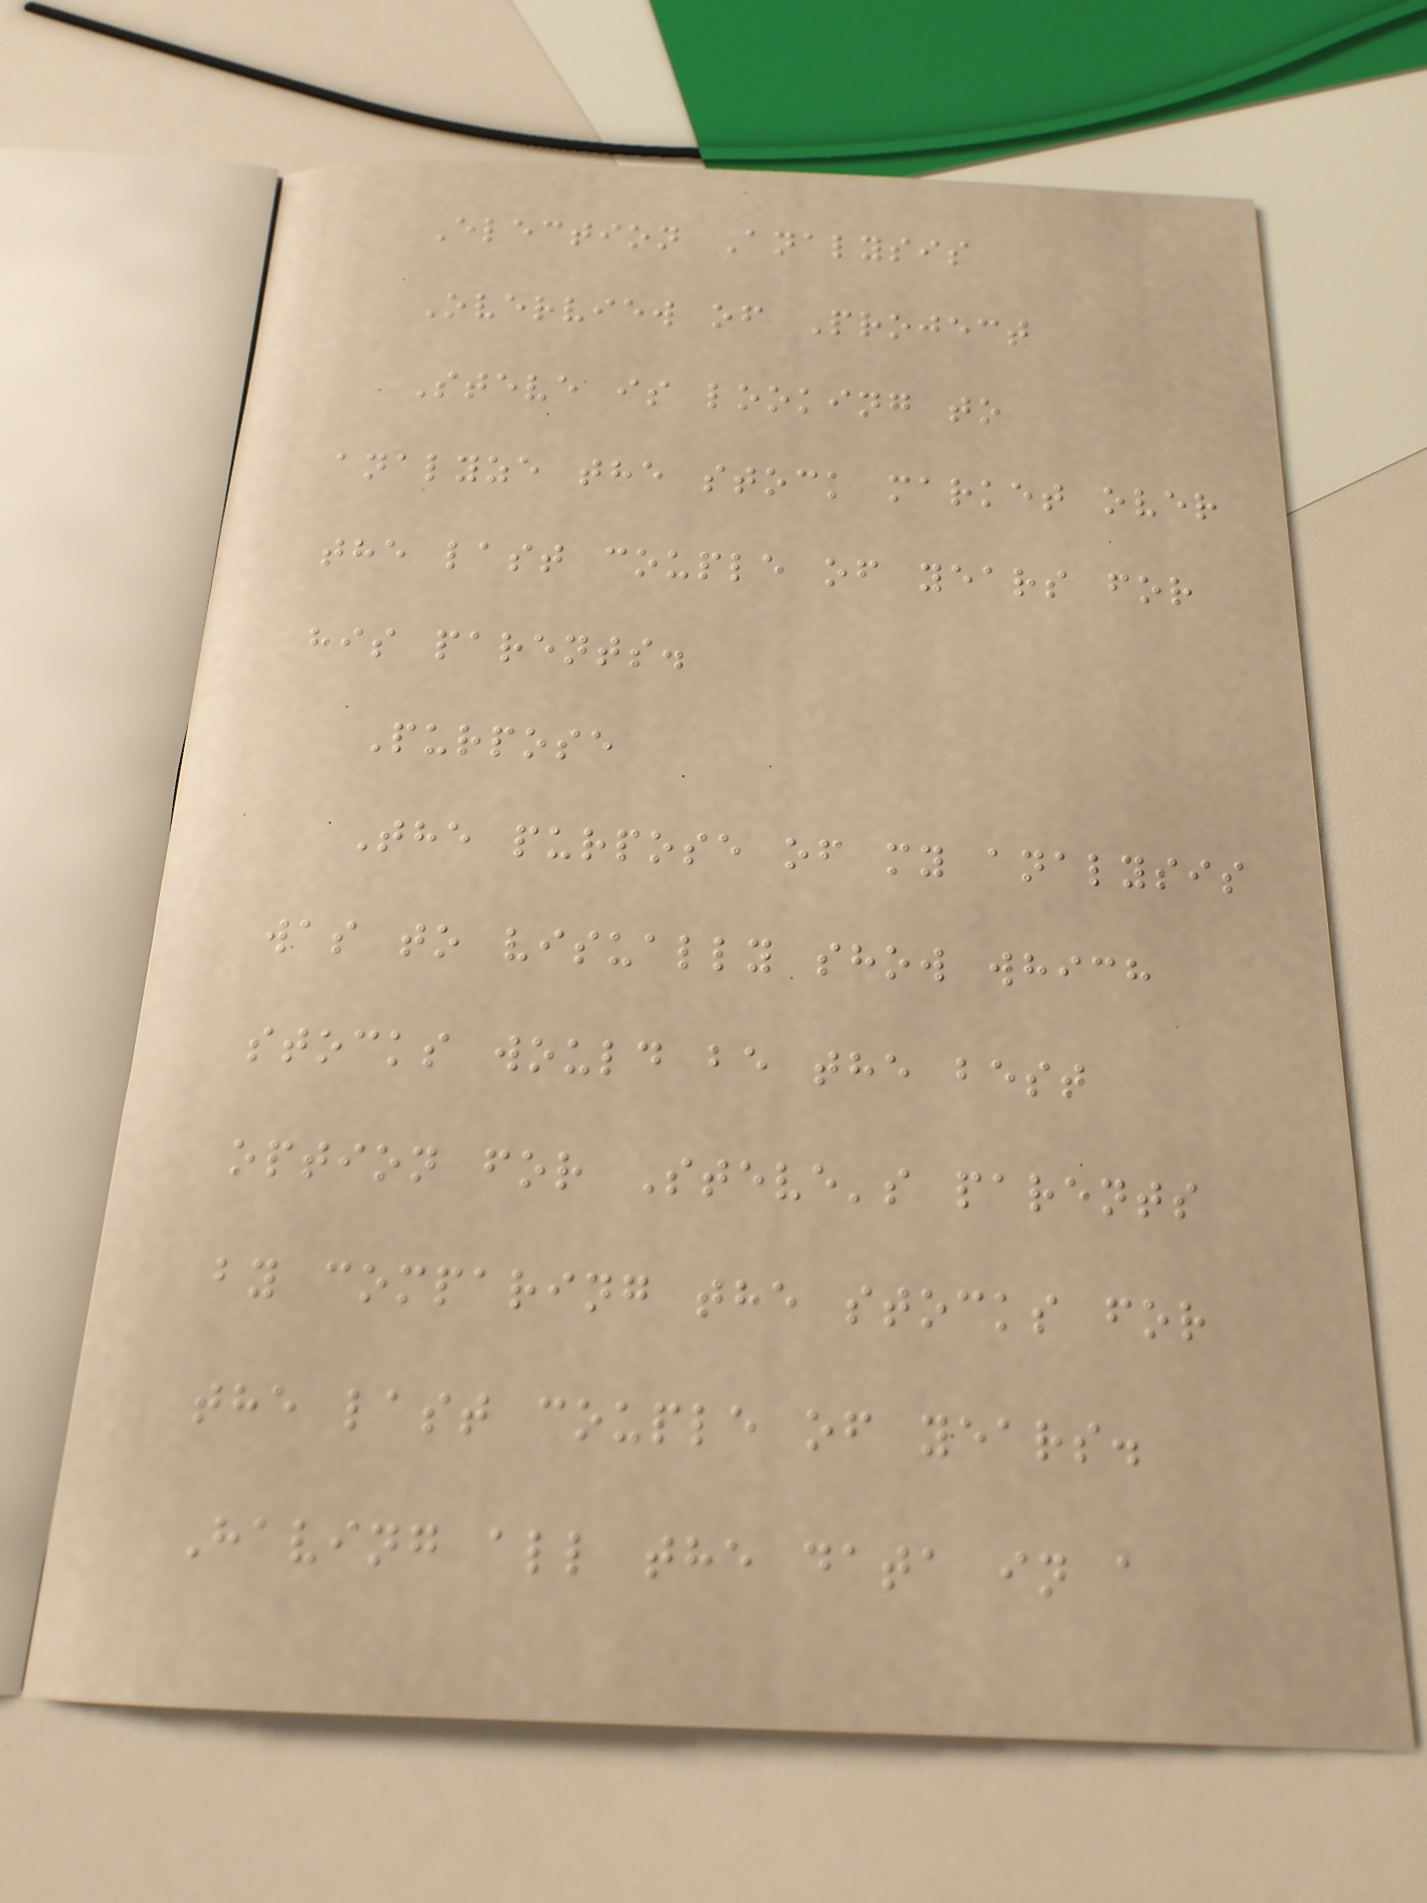Election Analysis
Overview of Project
Steve is looking to
analyze the stock market over
the last couple of years for
his parents.
Purpose
The purpose of my analysis
was to visually show which
stocks would be the best
option for Steve's parents
by comparing the stocks for
the last couple of years.
Having all the data in a
